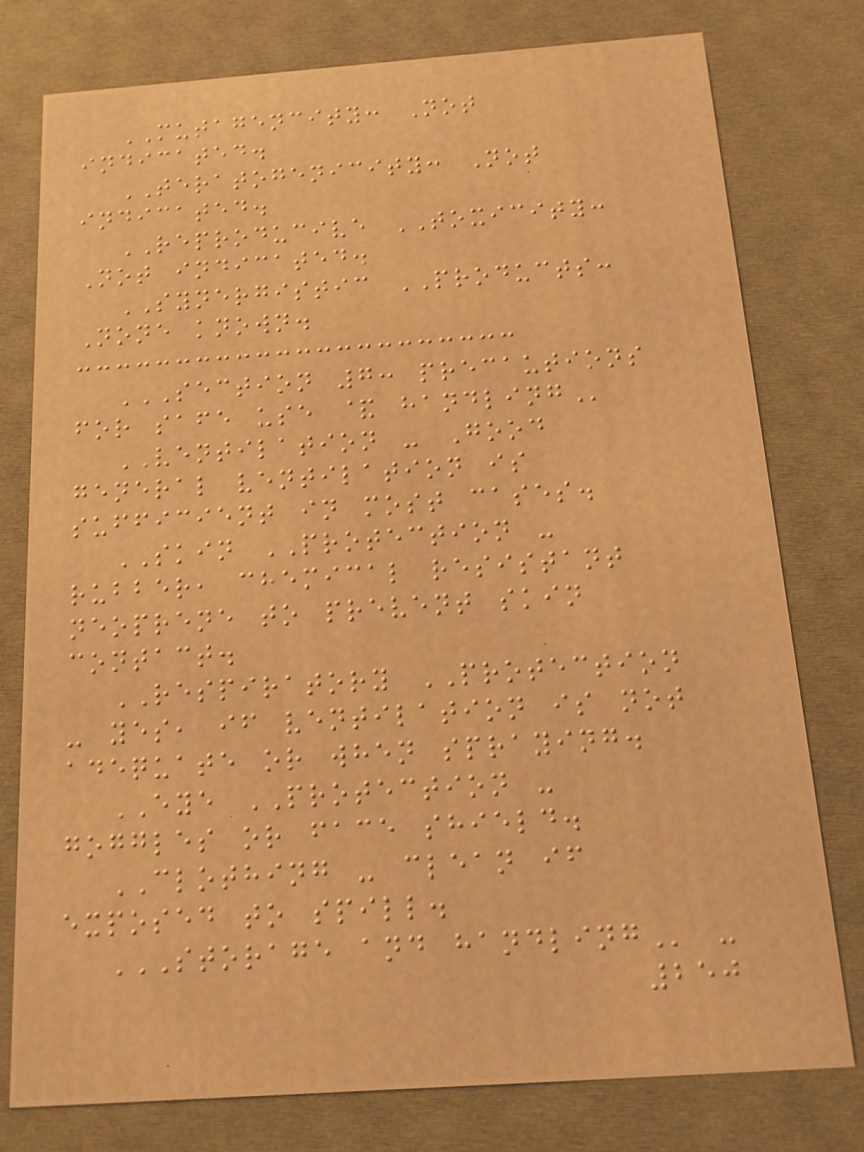MUTAGENCITY: Not
indicated.
TERATOGENICITY: Not
indicated.
REPRODUCIVE TOXICITY:
Not indicated.
SYNERGISTIC PRODUCTS:
None known.
SECTION 7: PRECAUTIONS
FOR SAFE USE & HANDLING
VENTILATION - Good
general ventilation is
sufficient in most cases.
SKIN PROTECTION -
rubber, chemical resistant
neoprene to prevent skin
contact.
RESPIRATORY PROTECTION
- yes, if ventilation is not
adequate or when spraying.
EYE PROTECTION -
goggles or face shield.
CLOTHING - clean if
exposed to spill.
STORAGE AND HANDLING -
250
